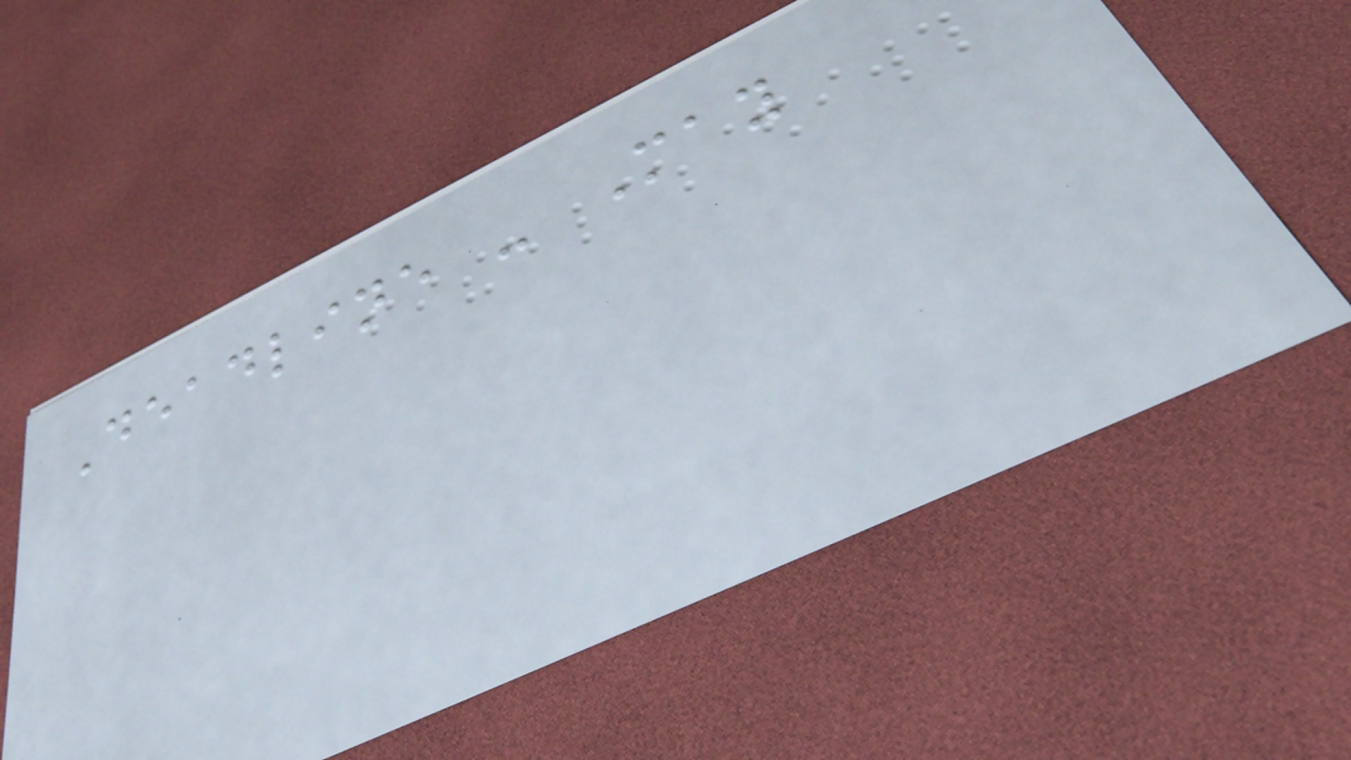Deadline - May
